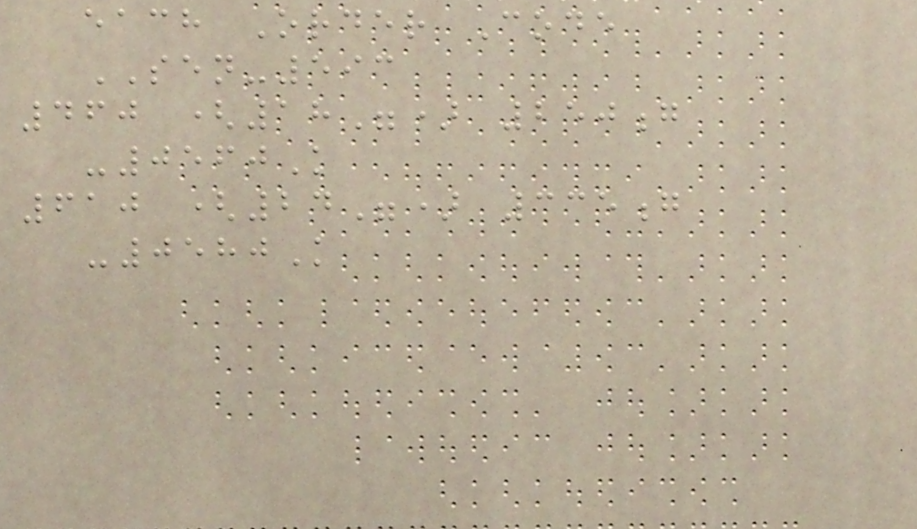each Order Code
SEN-593
460 (18") 250g
-0560K
610 (24") 335g
-0580K
